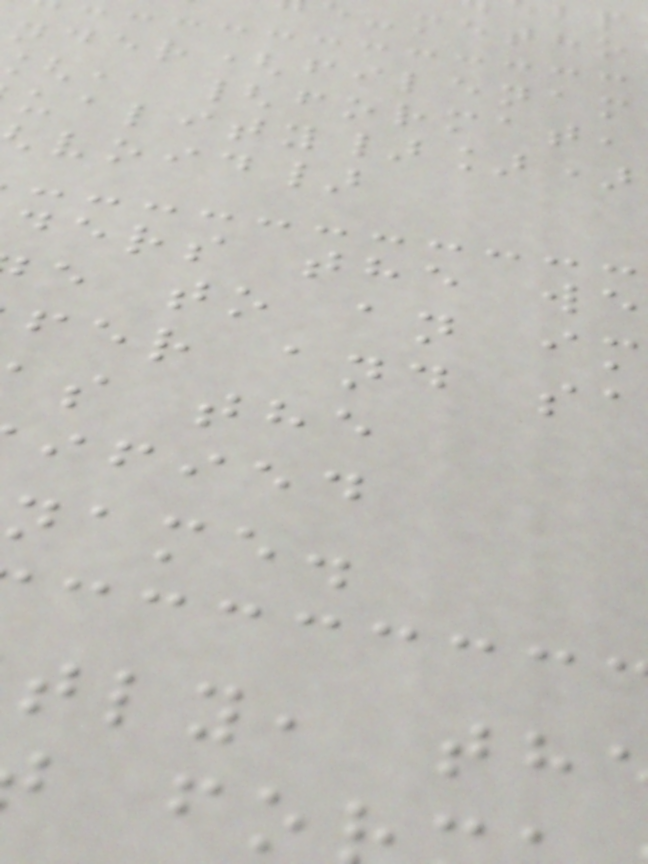, {format,
uality}])
void}
ders the we
e to an im
fer and sa
s the
ified
name.
tly, th
